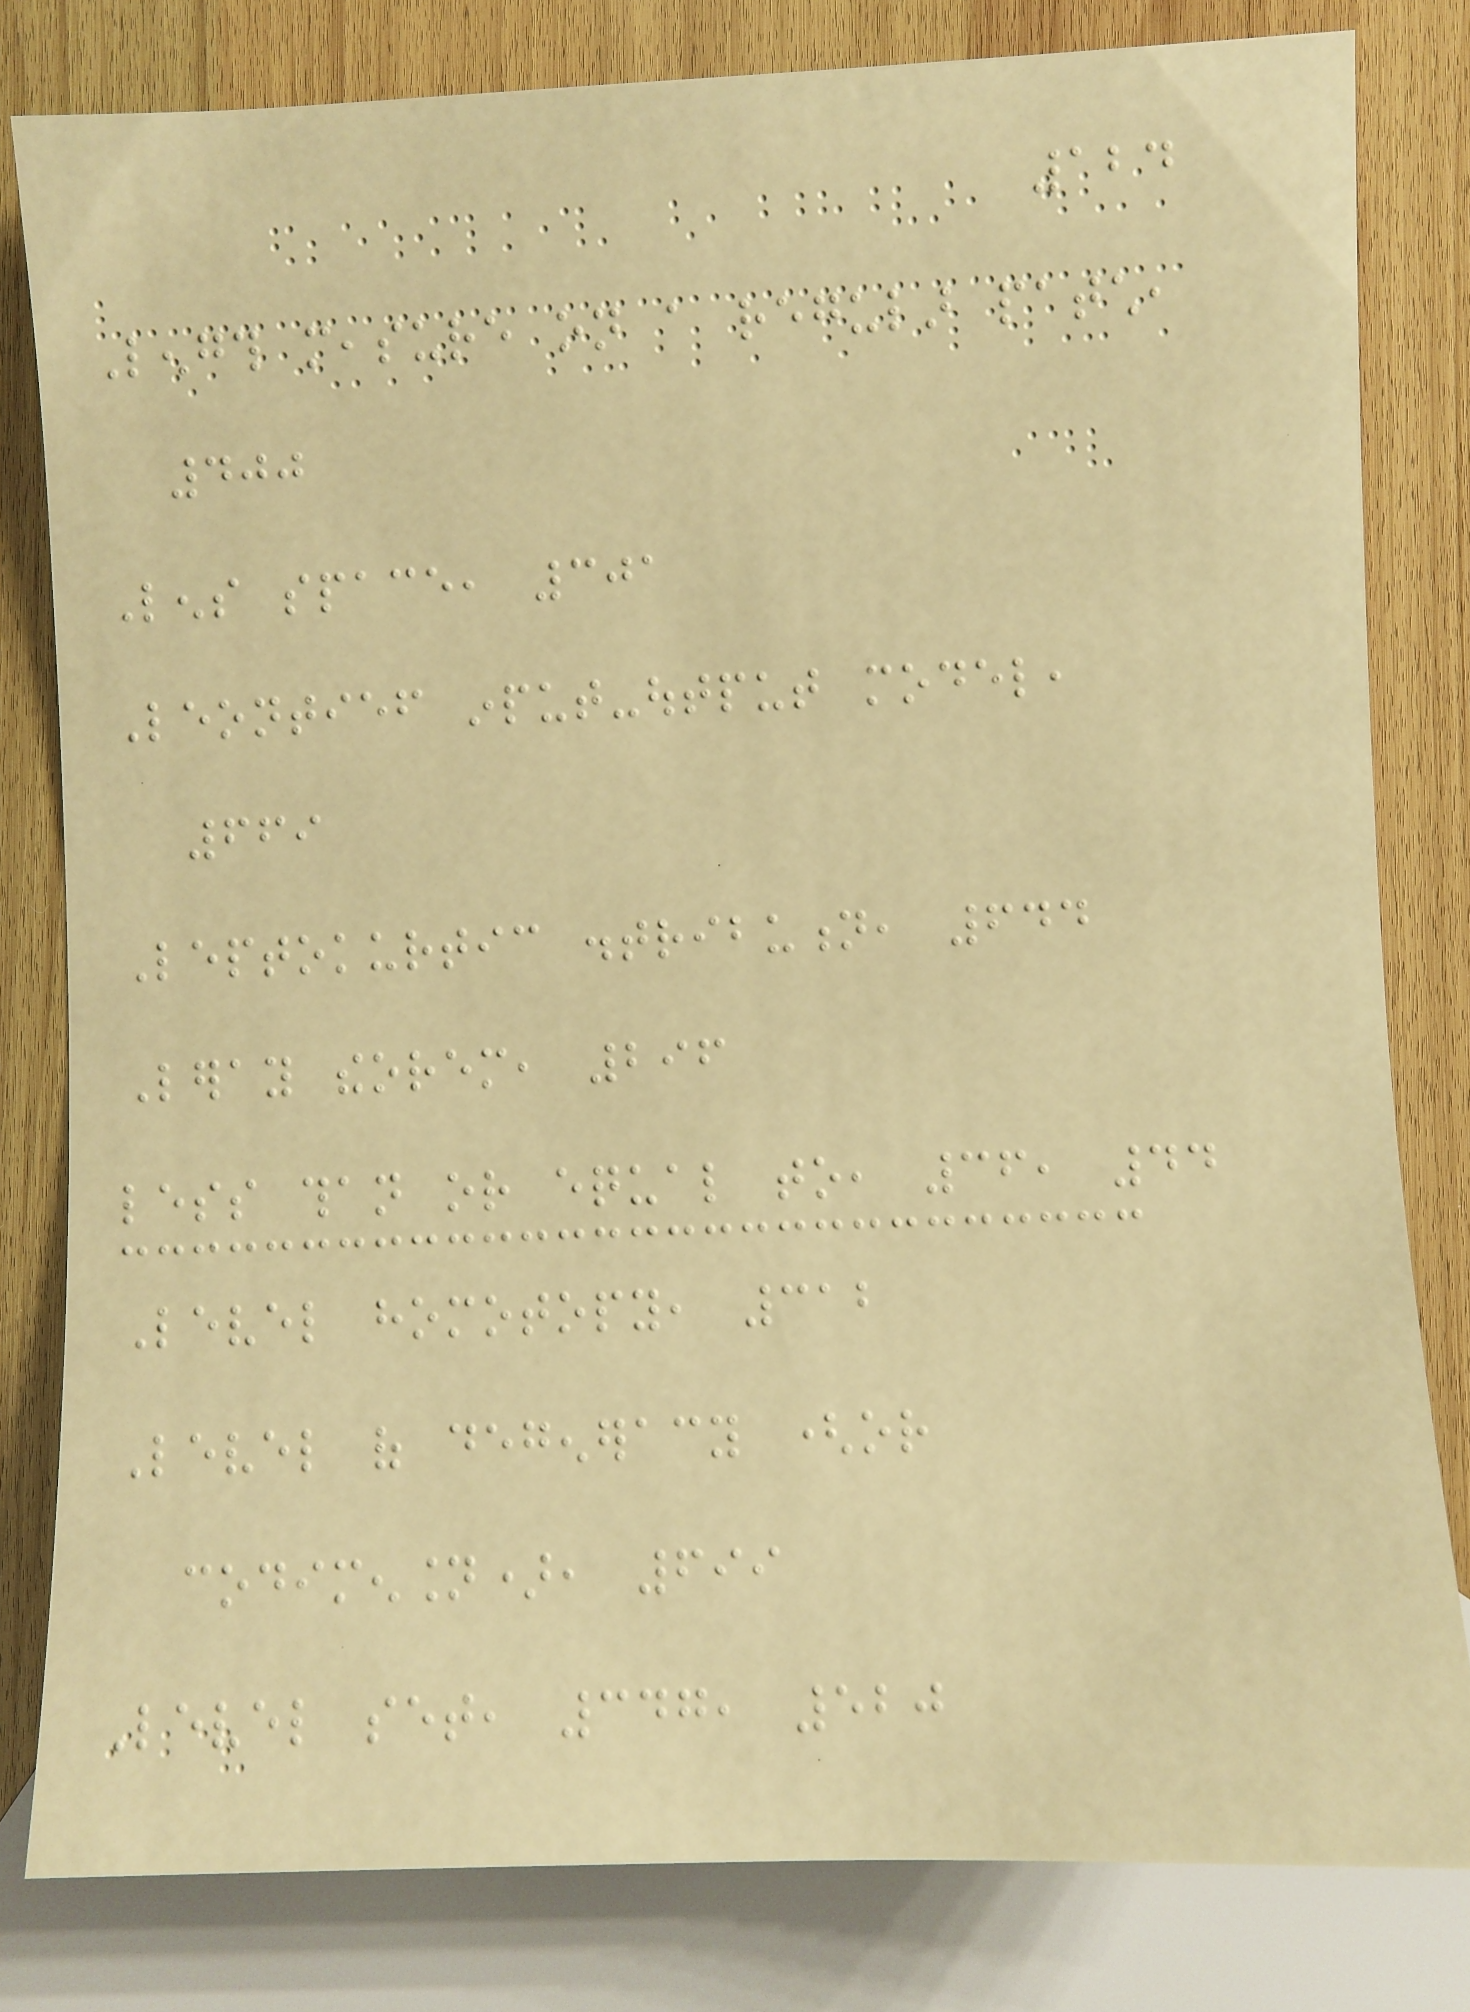124
Length measure on a regular patch,
400
Lens space, 301
Leontief input-output model,
669
Leptokurtic distribution, 644
Leray theorem, 296
less than or equal to, 36, 44
Level homotopy, 312
Level of degeneracy (or
codimension), 699
Level set, 347, 520
